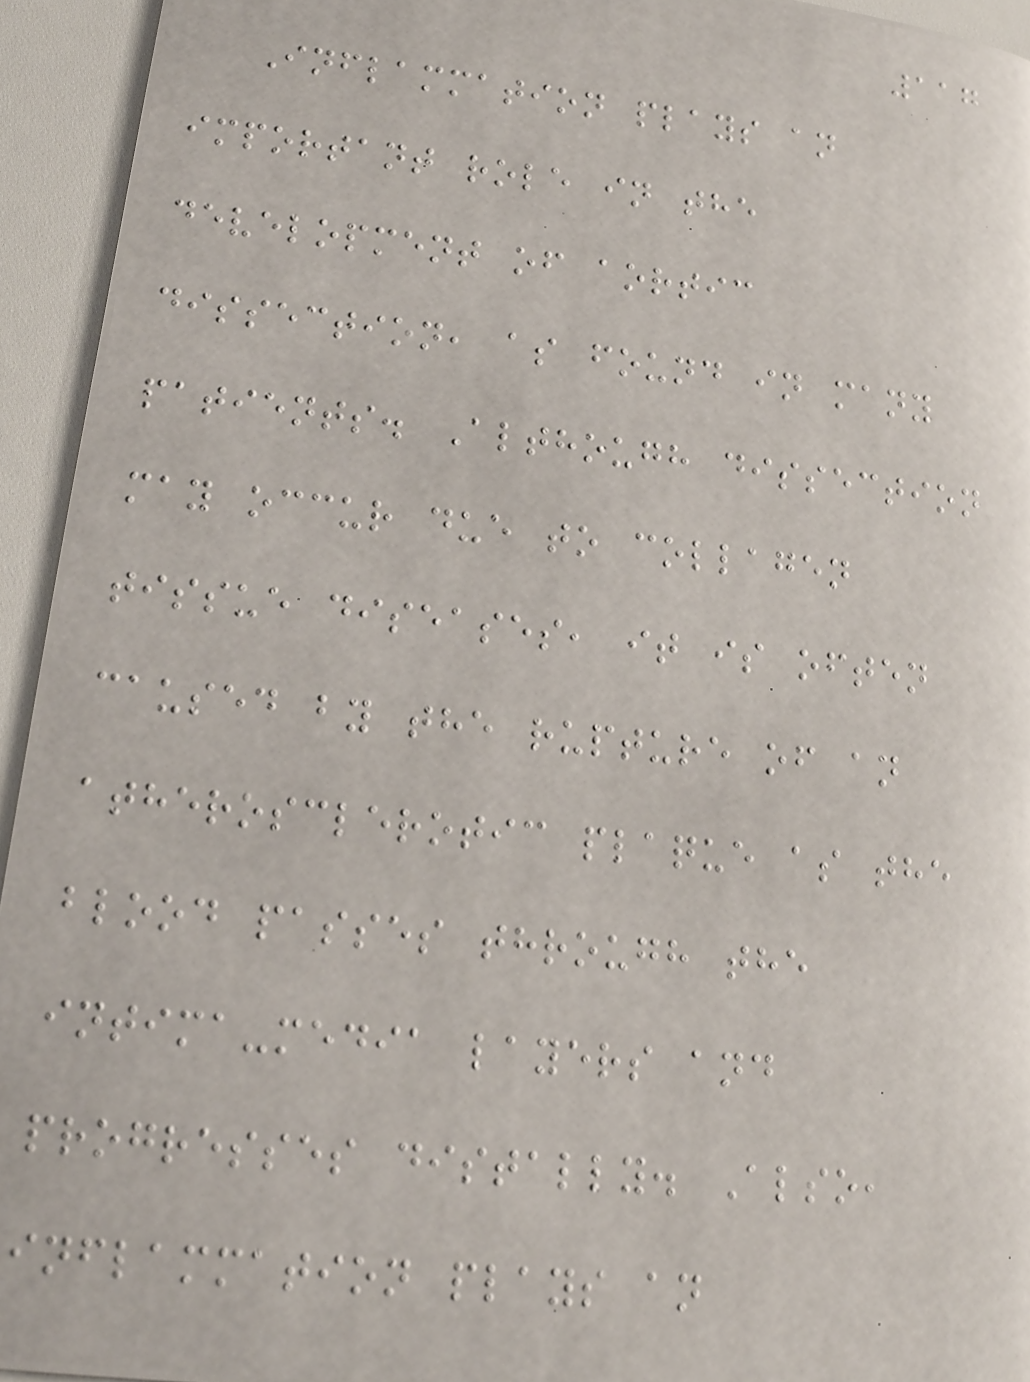117
Inflammation plays an
important role in the
development of aortic
dissection, as found in many
patients. Although dissection
may occur due to collagen
tissue diseases, it is often
caused by the rupture of an
atherosclerotic plaque as the
blood passes through the
intima-media layers and
progresses distally. Also,
inflammation plays an
